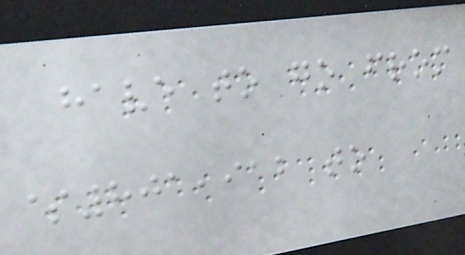have to go from
$801,912 to
